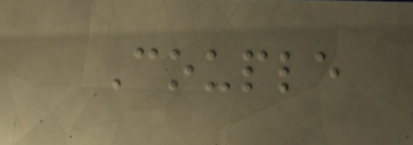Couple
